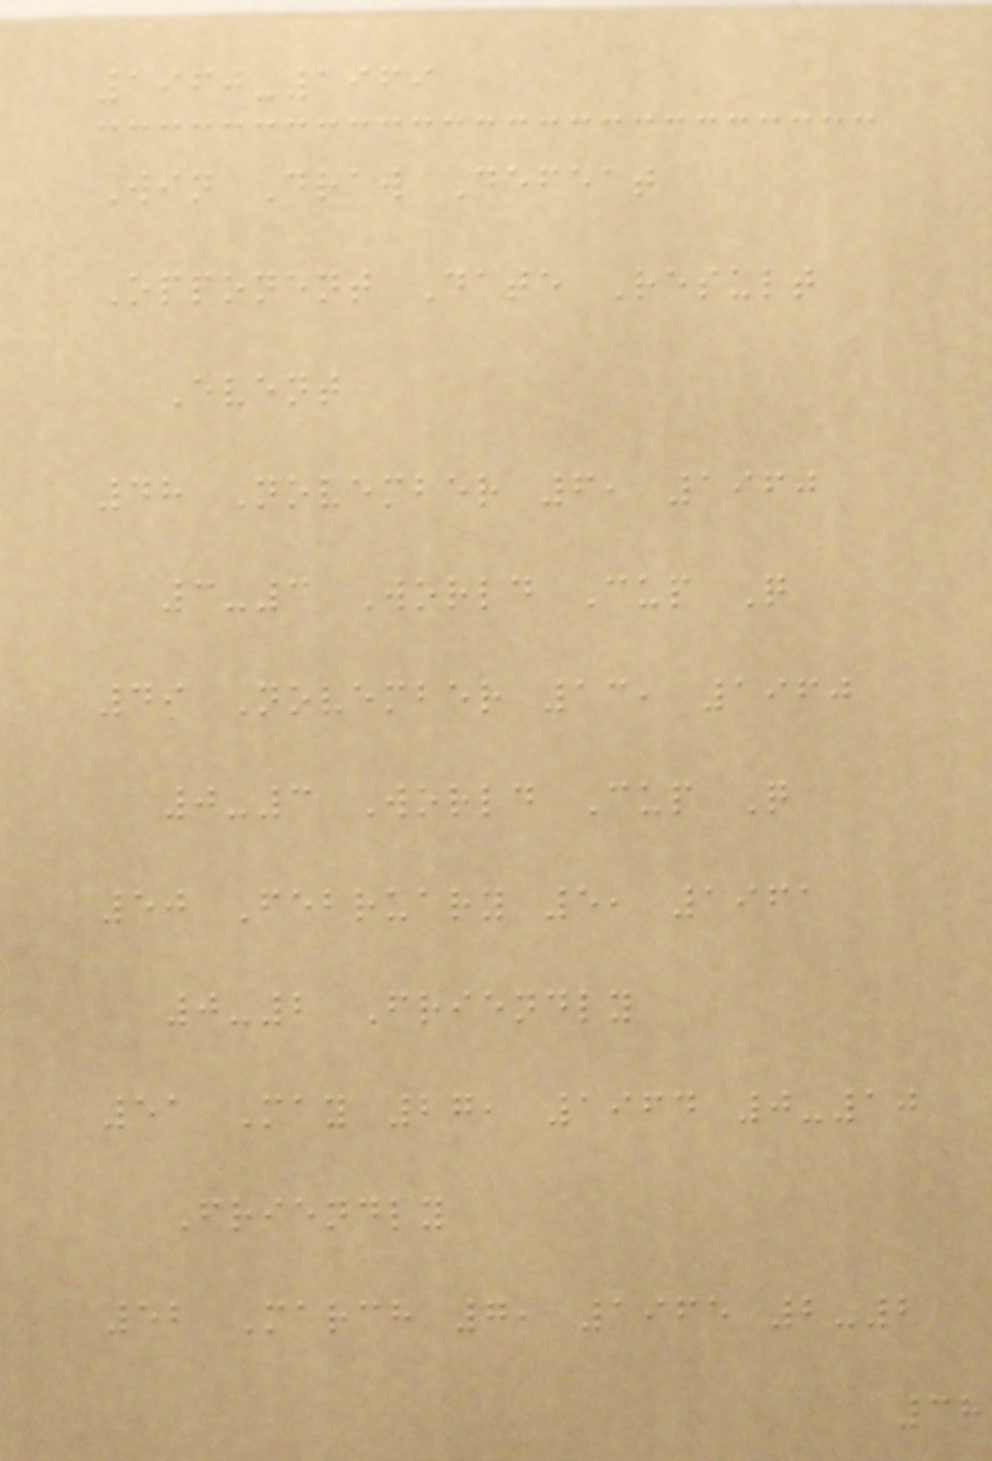1960-1969
Win Draw Defeat
Opponent Date Result
Event
48 November 6, 1960
3-3 World Cup Q
49 November 13, 1960
0-3 World Cup Q
50 February 5, 1961
0-2 Friendly
51 May 27, 1964 0-10
Friendly
52 March 7, 1965 2-2
38
